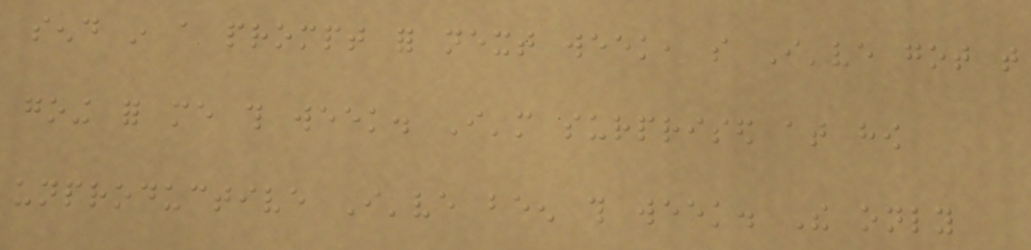send in a prompt for next week, so I've got that
going for me this week. I'm surprised at how
unproductive I've been this week. The only
